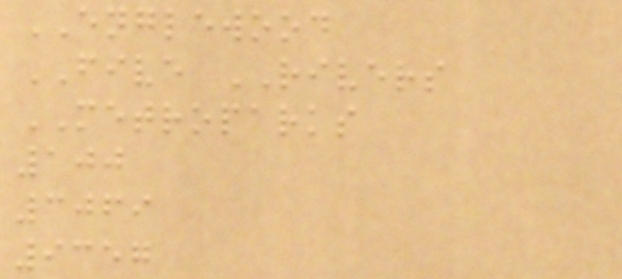ENGLEWOOD
FIVE RIVERS
METROPARKS
100
3069
9357
